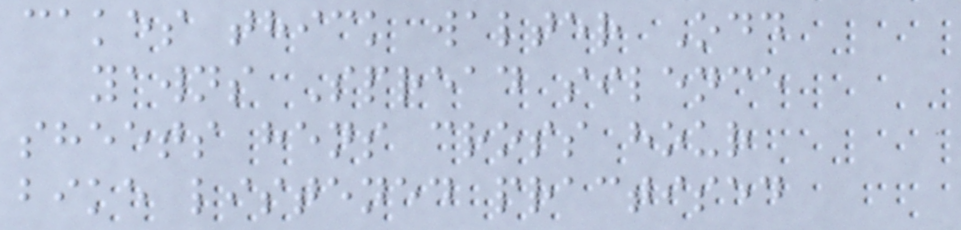cakes thick walter Odd
yawns Spread silence
sheets hens cross hour
bike listened practised
